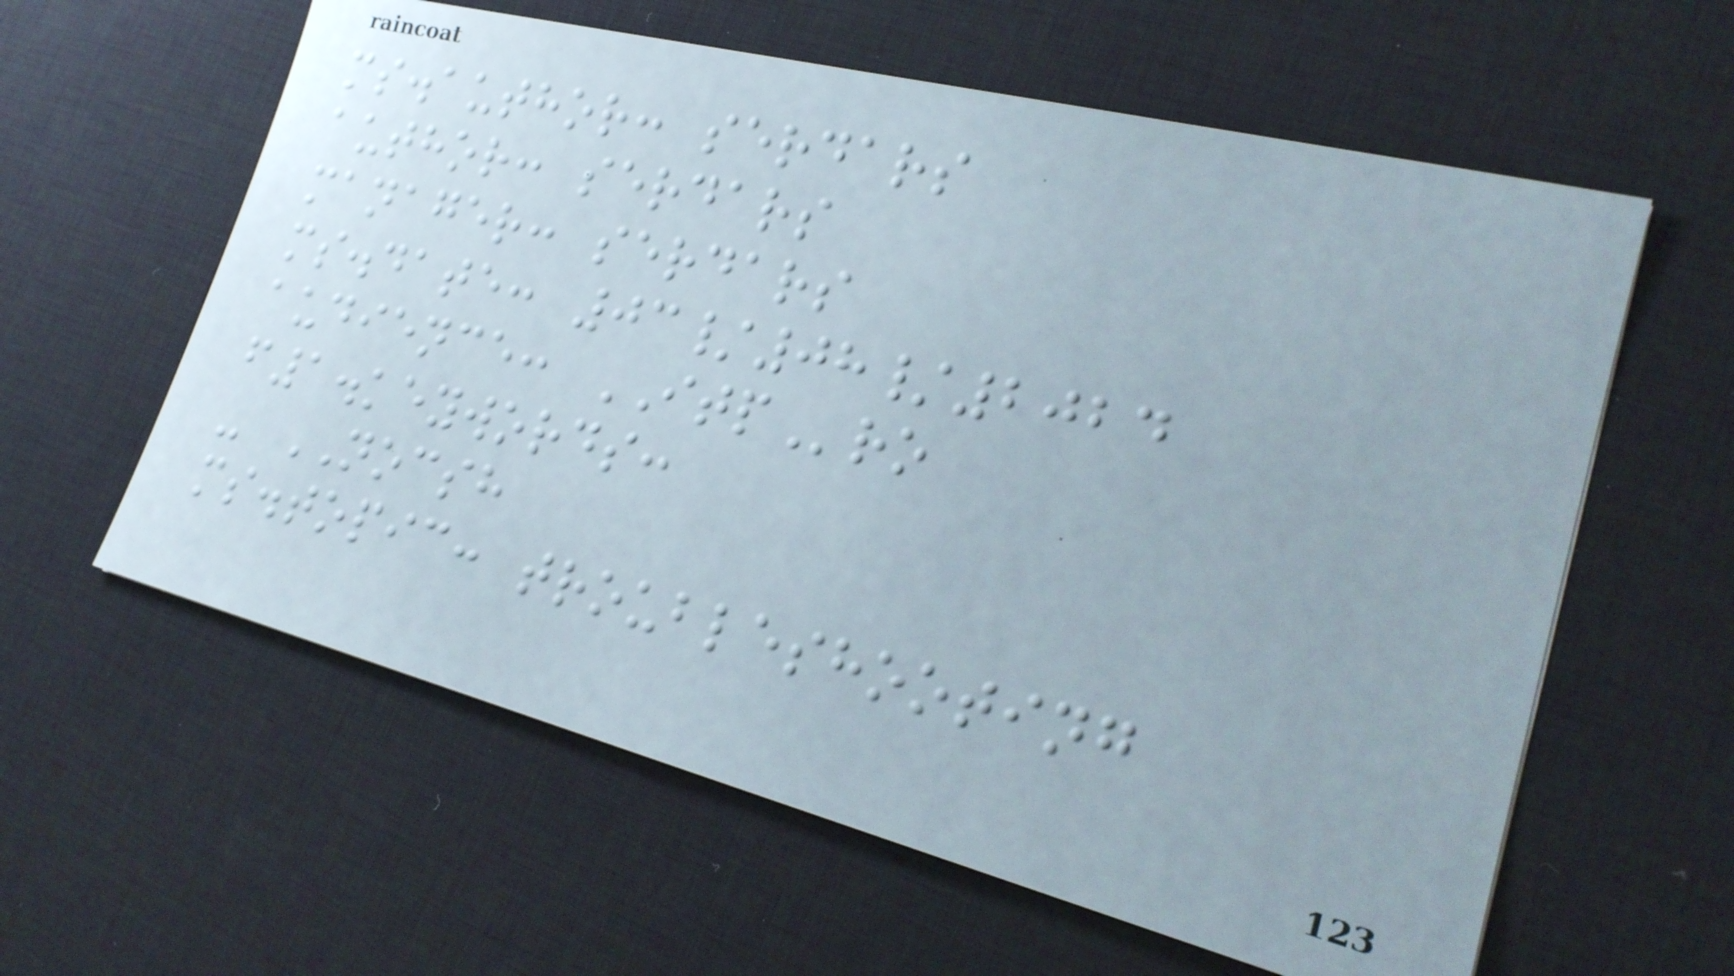ms.author: serdars
author: serdars
manager: serdars
ms.date: 03/08/2024
audience: ITPro
f1.keywords:
- NOCSH
ms.topic: troubleshooting
